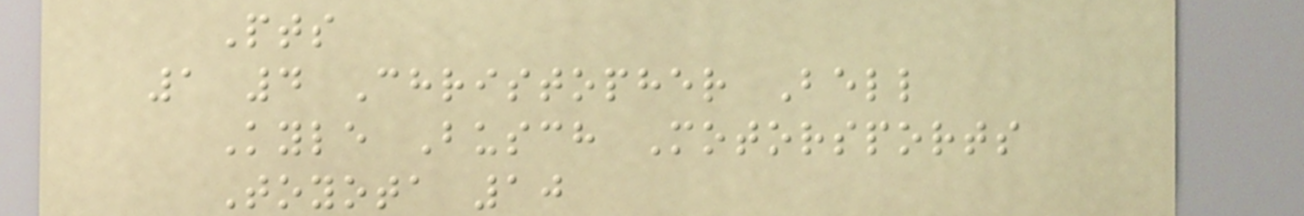Pts
1 4 Christopher Bell
Kyle Busch Motorsports
Toyota 10
